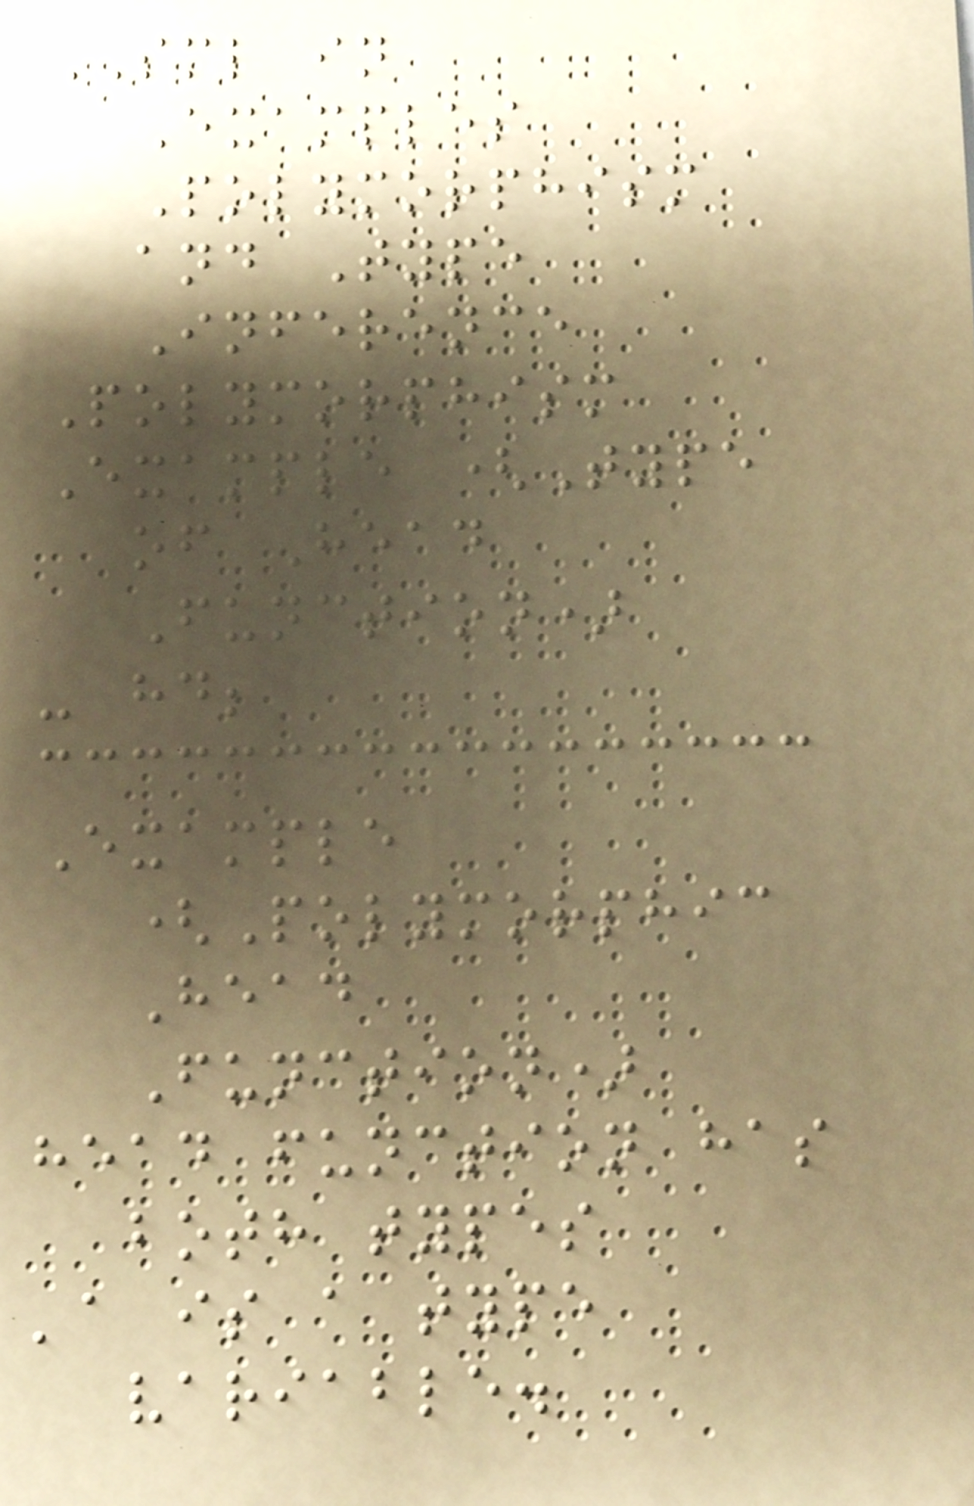SML in
Examples
Polymorphism
and Type
Inference
Polymorphism
Example (Type
of Head
Function)
- hd;
Example
(Polymorphic
Head
Function)
head function has
both types
'a is a type
variable.
